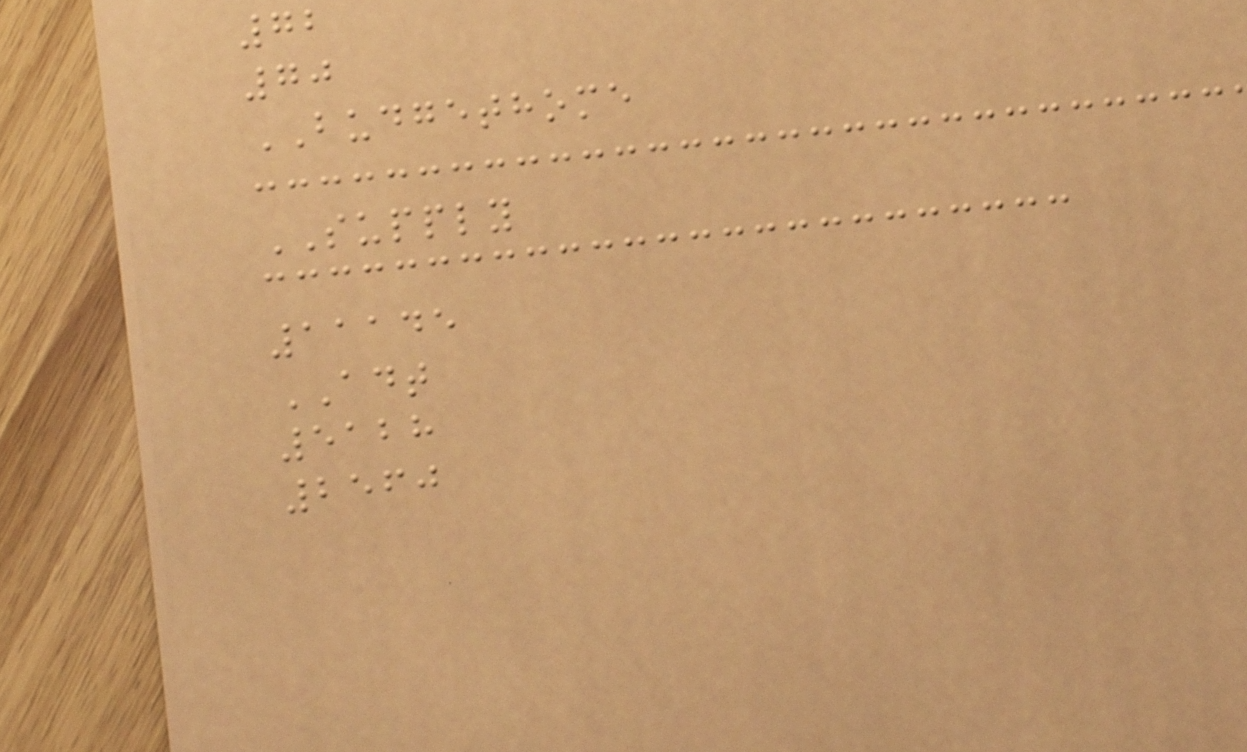72
70
BUDGETHOME
SUPPLY
11145
ADT
5128
2560
